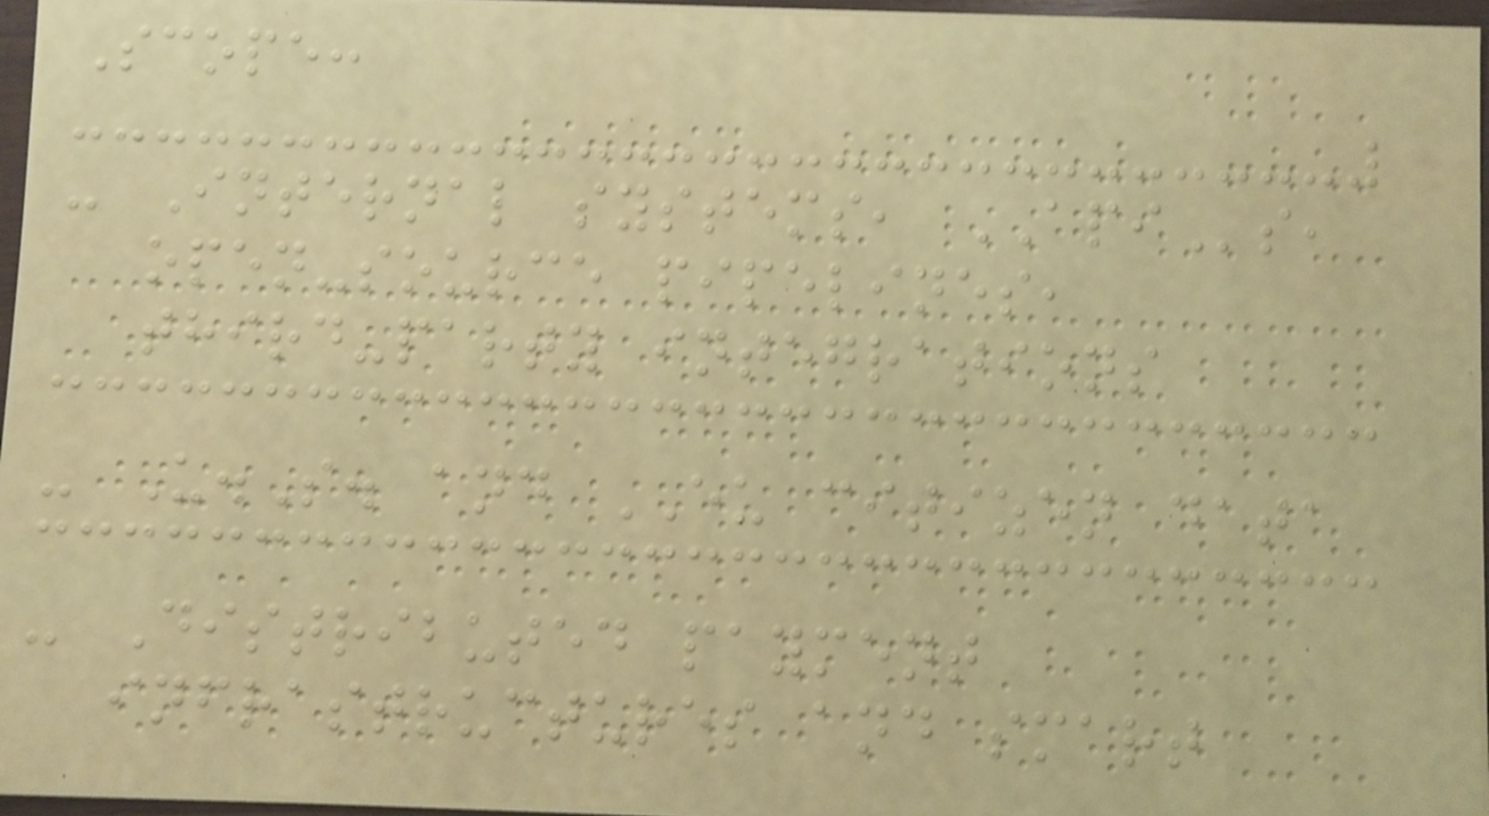Scope:
- Internal systems, APIs,
open-source pipelines,
third-party integrations
- U.S. and EU citizen data
- Distributed payment
infrastructures and smart
